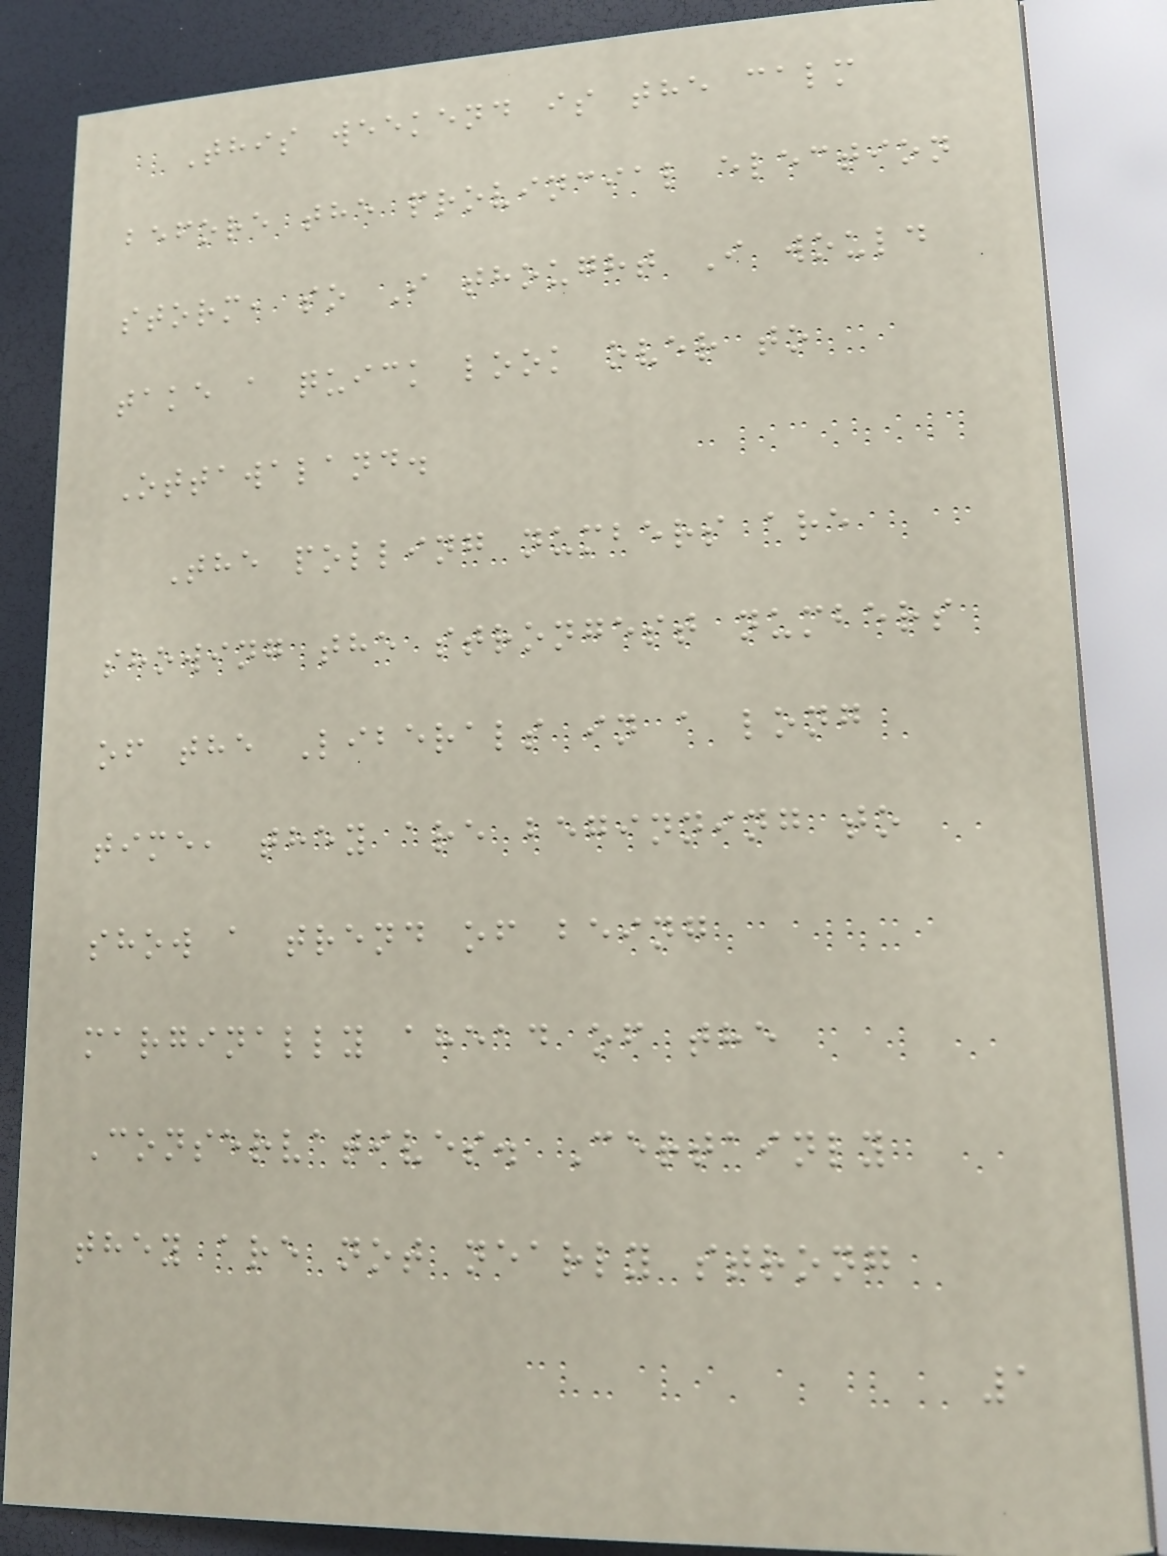This weekend is the calm
before the provincial election
storm, so I thought I would
take a quick look over to
Ottawaland.
The polling numbers are
showing the strongest numbers
of the Liberals in a long
time, they are beginning to
show a trend of being
marginally ahead of the
Conservatives. Certainly
they are not nearly strong
1
